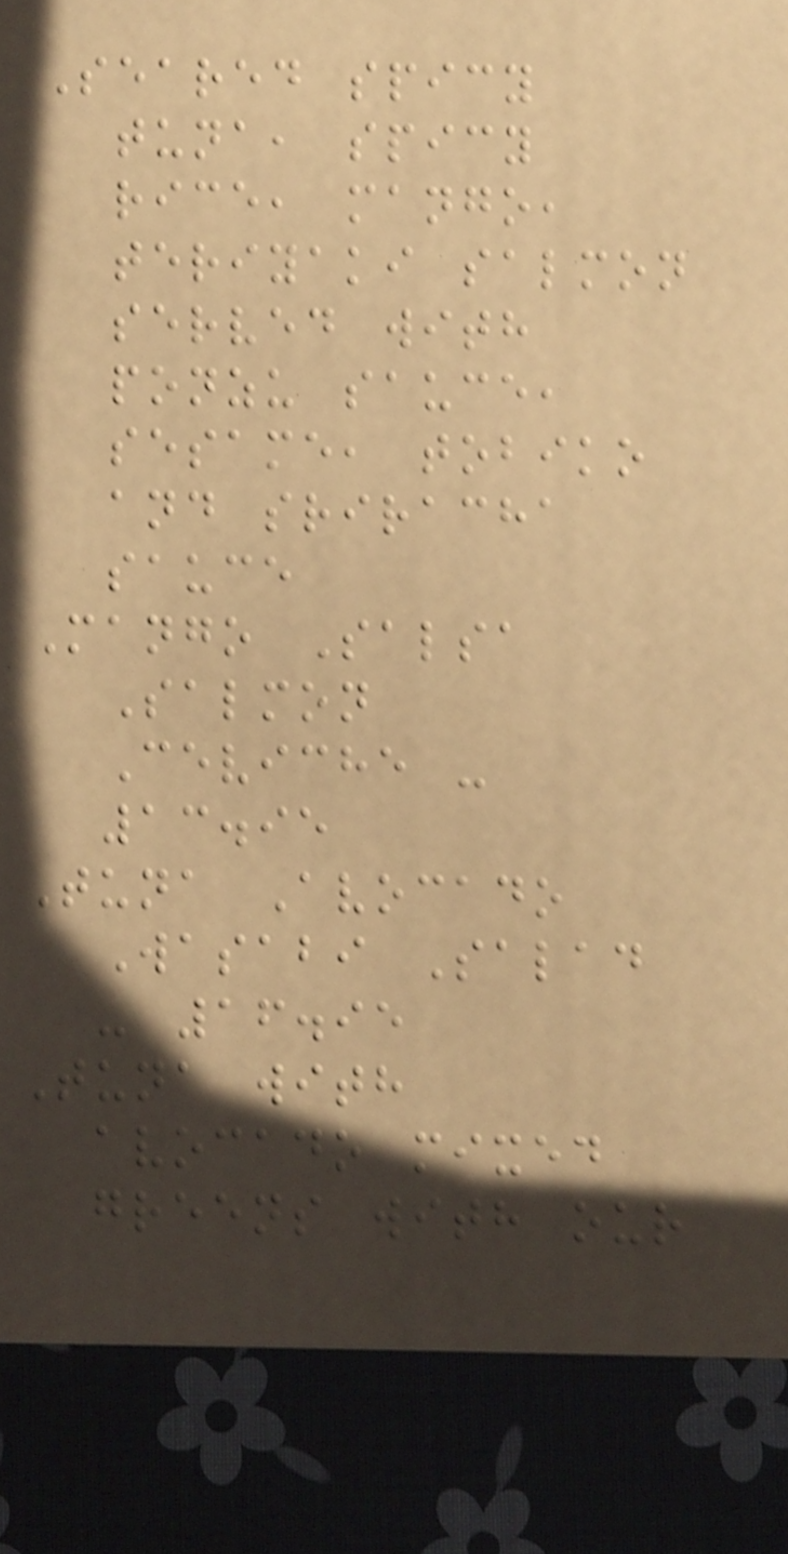Seared spicy
tuna, spicy
rice, mango,
teriyaki salmon
served with
ponzu sauce,
sesame, tobiko
and sriracha
sauce
Mango Salsa
Salmon
Ceviche -
13.95
Tuna Avocado
Wasabi Salad
- 16.95
Tuna with
avocado mixed
greens with our
